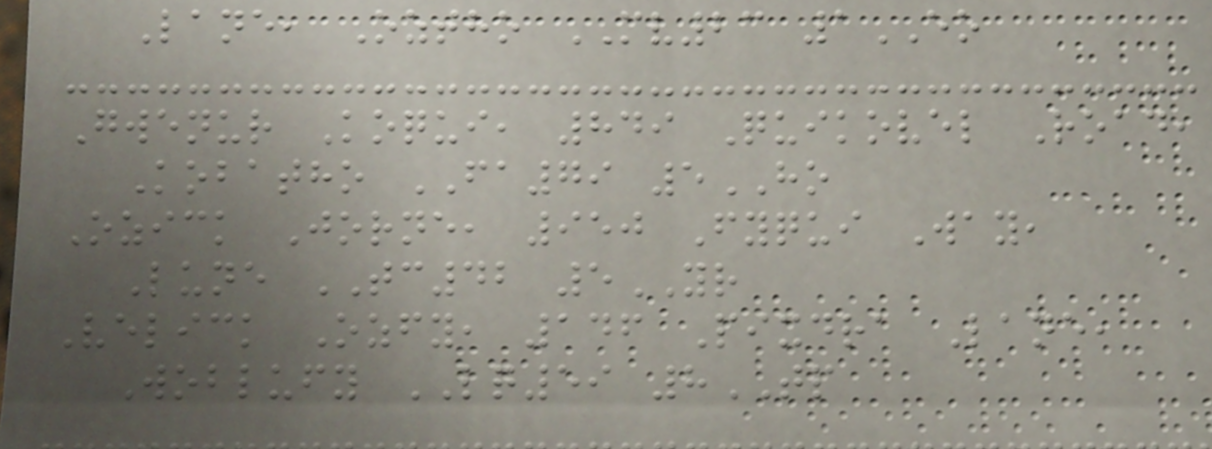Lane, Oztho MV23 1EO
Gwenur Koqui, 849 Quikovel Road,
Kobatho FA79 5HO
Ozick Jorne, 950 Fyqui Way,
Lune TC42 5YR
Velick Ozfy, 146 Pixdra Lane,
Woblufy LQ59 8TP
